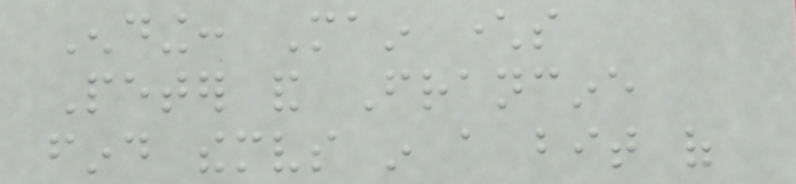Ending: Main characters
Peter and Francine
find themselves in a bit of
